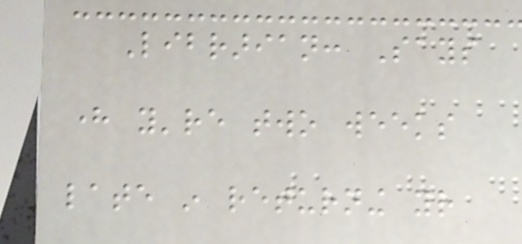Librarian: Says
here you're two weeks
late in returning your
